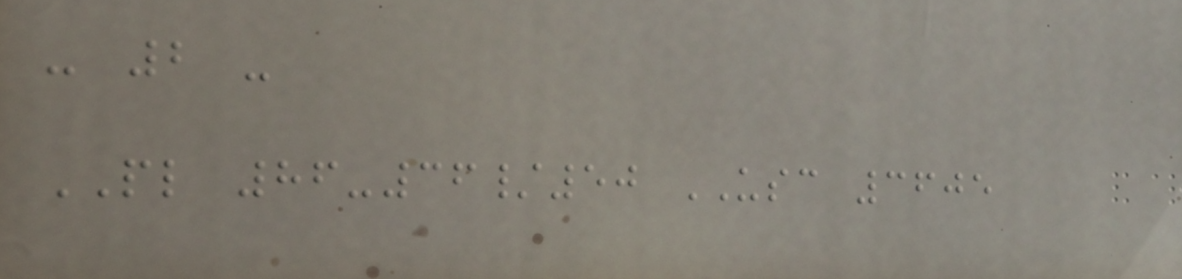- 2 -
PL 86-36/50 USC 3605
